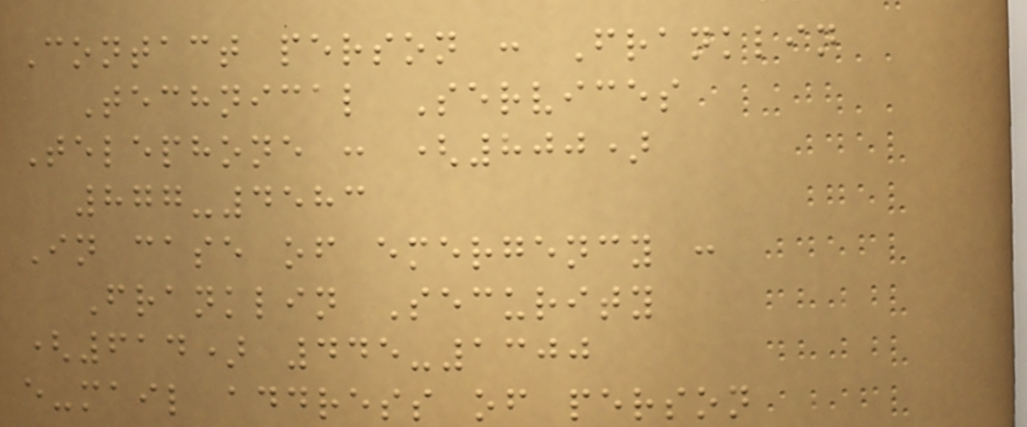Contact person : Franklin
Technical Services
Telephone : (800)
877-4583
In case of emergency :
Franklin Security
(614) 445-1300
e-mail address of person
